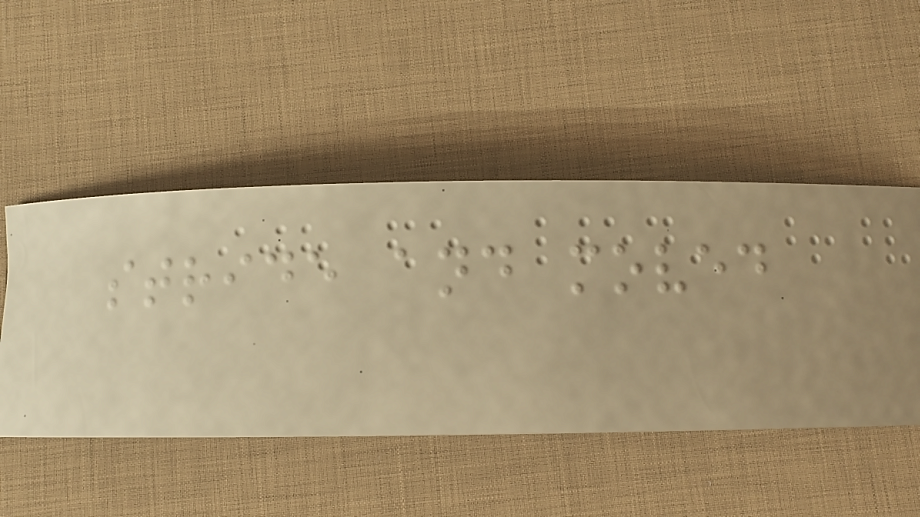stride and moved
